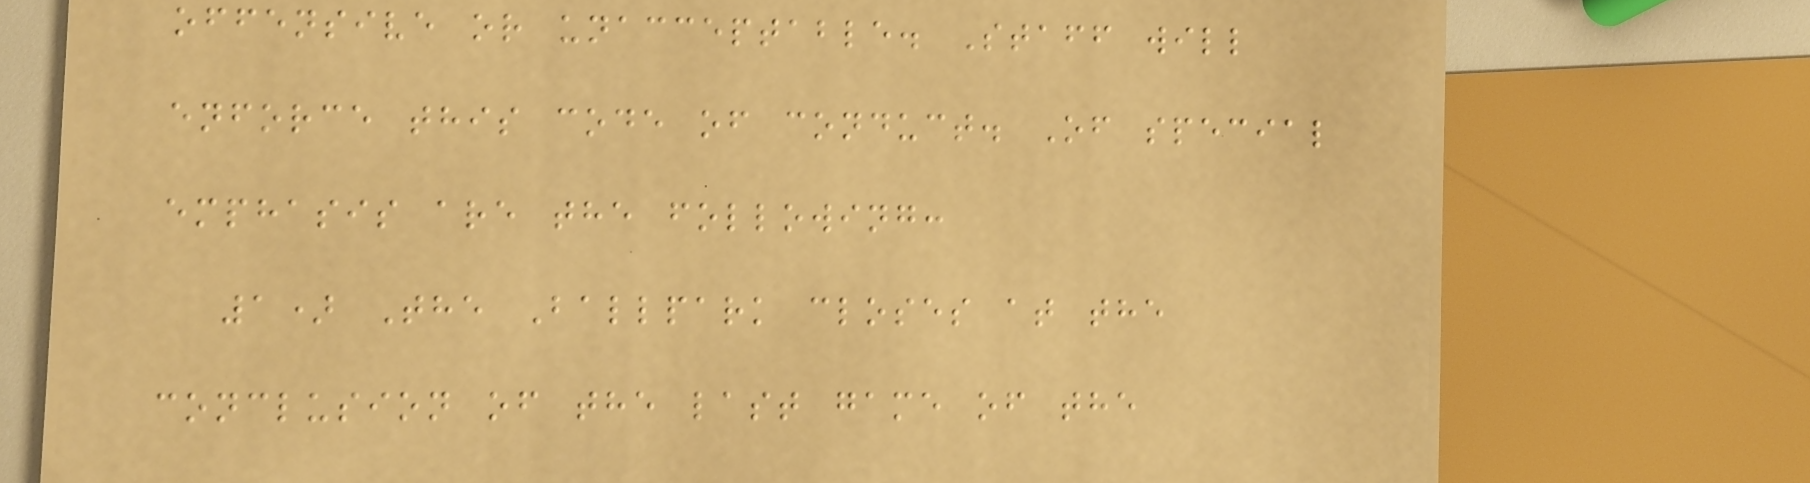offensive or unacceptable. Staff will
enforce this code of conduct. Of special
emphasis are the following:
1) The Ballpark closes at the
conclusion of the last game of the
